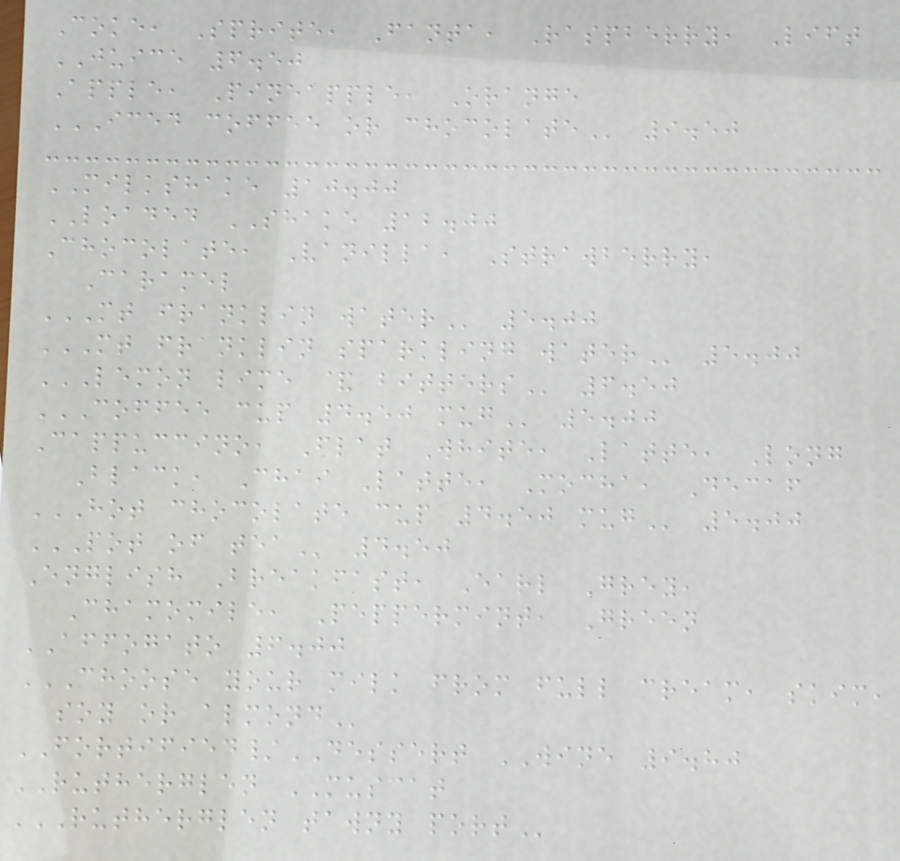Coke, Sprite, Fanta, Raspberry, Lift
JUICE 6.50
Apple, Pineapple, Orange
ICED COFFEE OR CHOCOLATE 9.50
MILKSHAKE 10.00
LOADED SHAKE 12.00
Chocolate, Vanilla, Strawberry,
Caramel
MT FRANKLIN WATER 5.00
MT FRANKLIN SPARKLING WATER 5.00
LEMON LIME & BITTERS 6.50
COFFEE CUP 4.50 MUG 5.00
Cappuccino, Flat White, Latte, Long
Black, Chai Latte, Mocha, Decaf
HOT CHOCOLATE CUP 4.50 MUG 5.00
POT OF TEA 4.50
English Breakfast, Earl Grey,
Chamomile, Peppermint, Green
AFFOGATO 6.00
CHOOSE YOUR MILK FROM FULL CREAM, SKIM,
SOY OR ALMOND
FORTIFIED/DESSERT WINE 9.80
RUTHERGLEN MUSCAT
RUTHERGLEN TAWNY PORT
